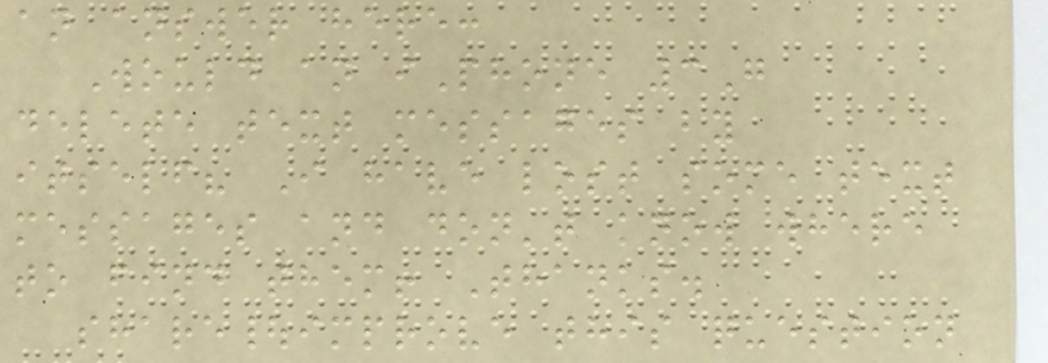an answer here:
Would an iPhone 3G
delete text messages by
itself? I have lost some text
messages and don't know where
to find them! Thanks.
share|improve this question
